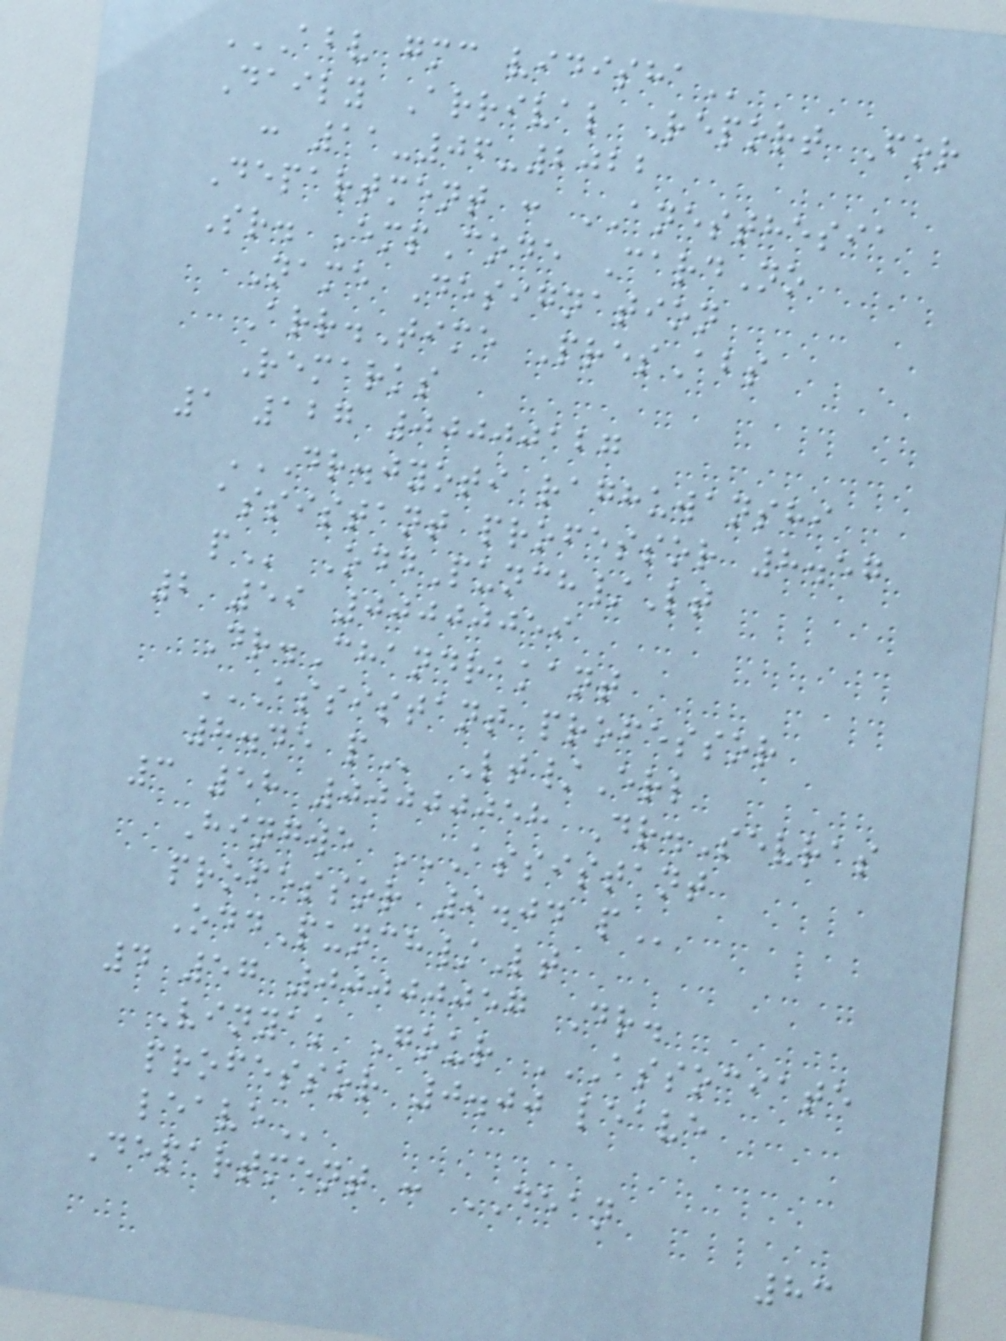ABV GMC VIDISHA
Daily Arrival Report For
: 11-06-2022
Department : ANESTHESIA
Sr. EmpCode CardNo
Name Designation
Arr.Time PresAbs
Remarks
1 127 00000127
DR.JYOTI RAGHUWANSHI
ASSISTANT PROFESSOR 8.57
P OddPunch/Lt
2 59 00000059
Dr.Chandrakant
ASSISTANT PROFESSOR
8.45 P Lt/Erl
3 58 00000058 Dr.Sevras
Hingwe ASSISTANT
PROFESSOR 9.04 P
OddPunch/Lt
4 57 00000057 Dr.
Vinyak Gour ASSOCIATE
PROFESSOR 0.00 LEAVE
LEAVE
Department : DEAN
83
